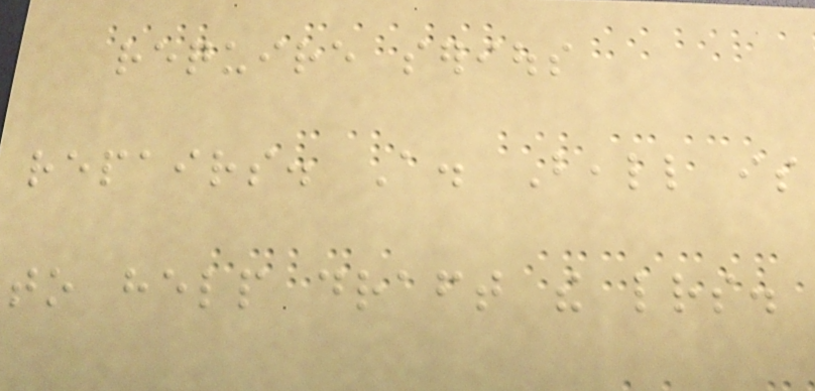require serious
repairs. A. Beall is
to help draft the letters.
